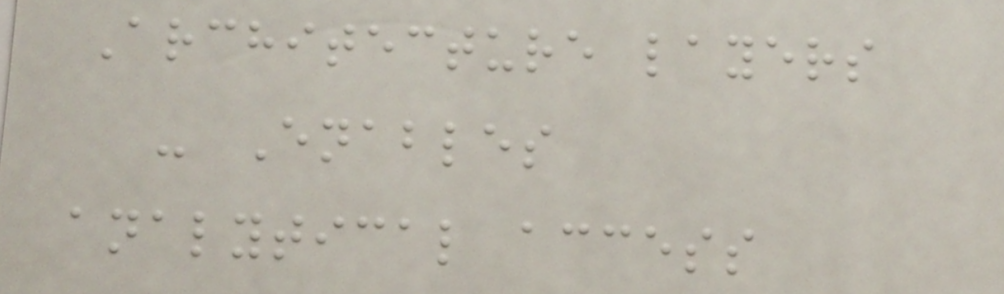Architecture layers
- Enables
analytical access
